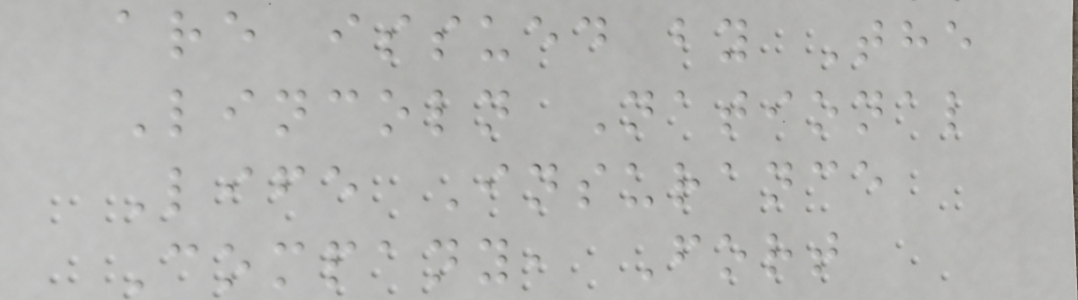are issued by The
Lincoln National
Life Insurance
Company, Fort
